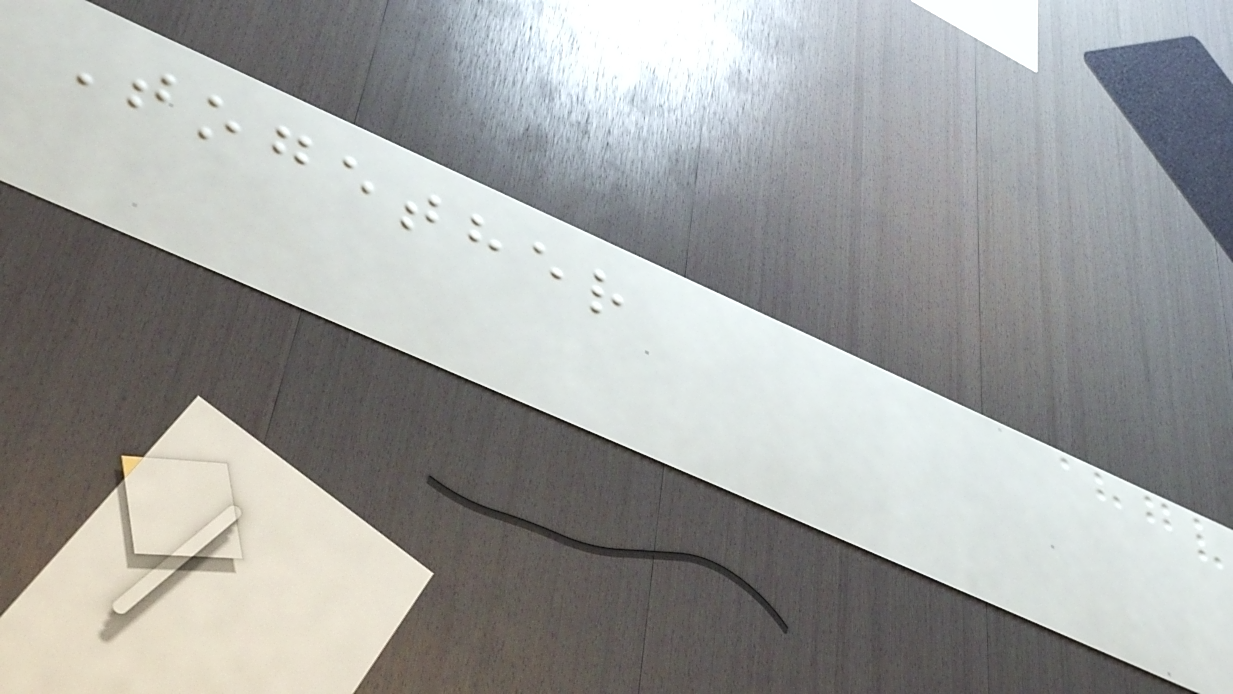Together
